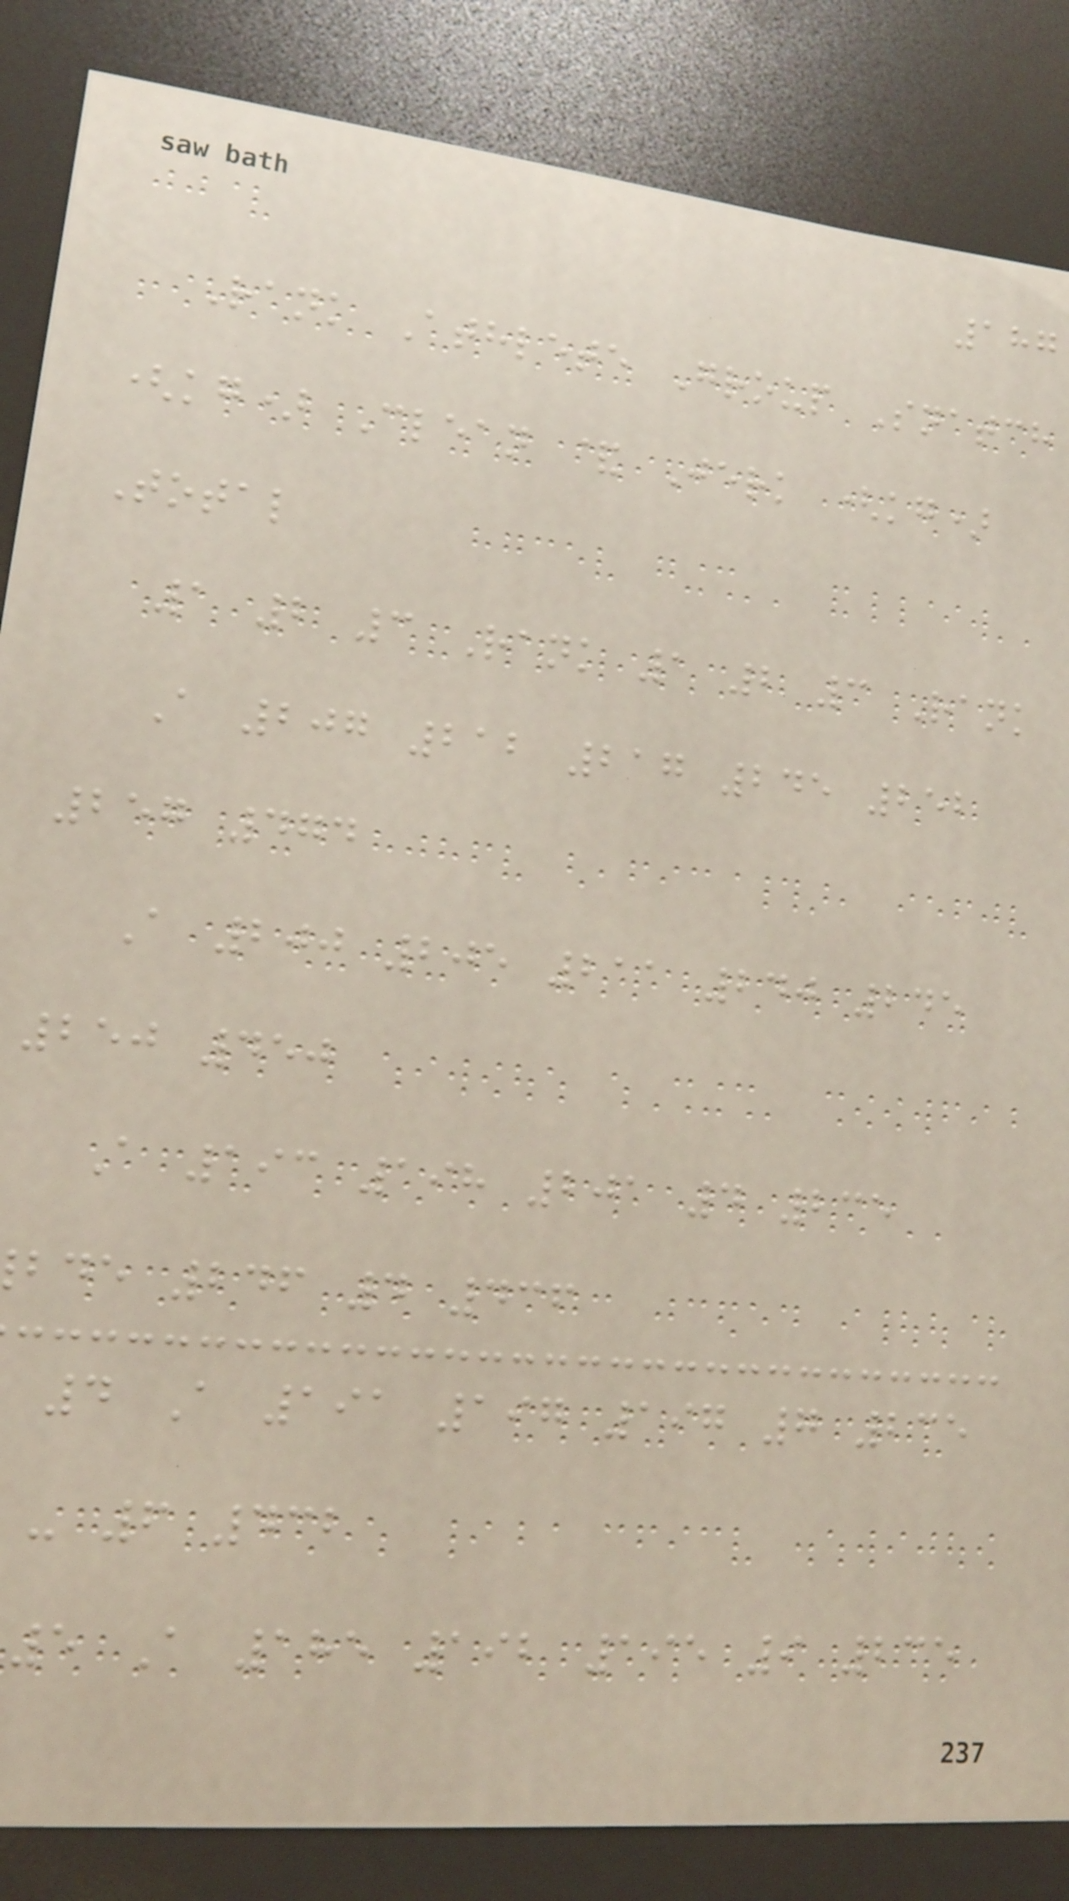187
Rank Athlete Group Snatch
(kg) Clean & Jerk (kg)
Total
1 2 3 Rank 1 2 3 Rank
A 207 212 217 245 252
257 474
A 200 205 211 240 245
250 450
A 193 198 201 4 235
bde 246 4 436
4 A 191 197 197 7 235
- 6 432
5 A 185 192 195 9 235
